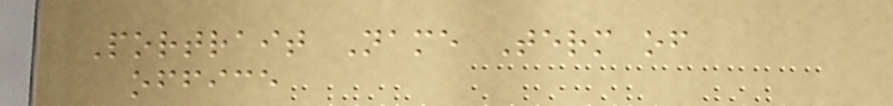Portrait Name Term of
office
